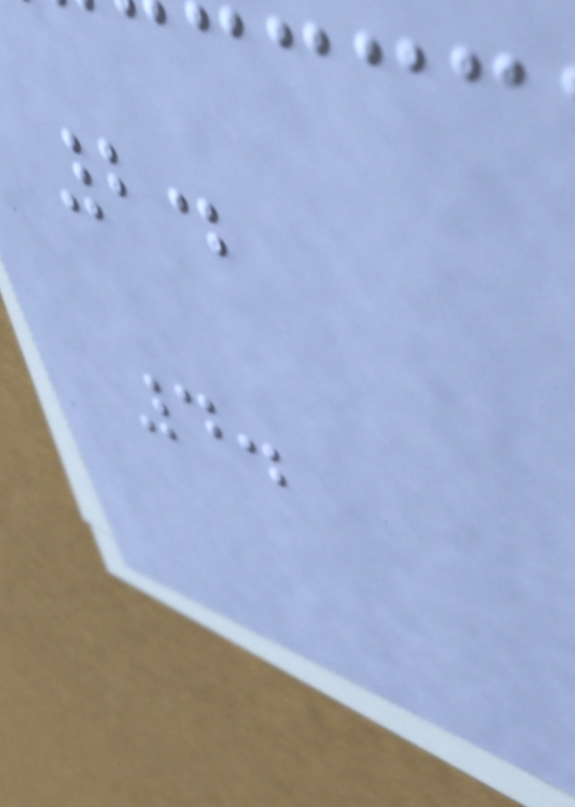2.
4.
